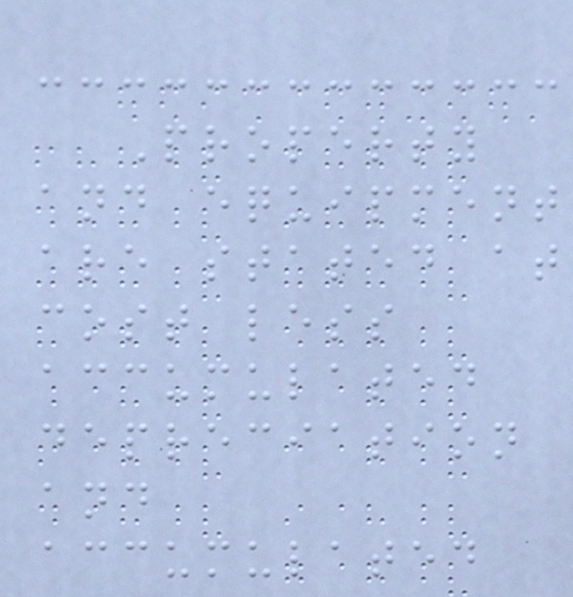Property
and equipment
are stated at
cost less
accumulated
depreciation
and
accumulated
